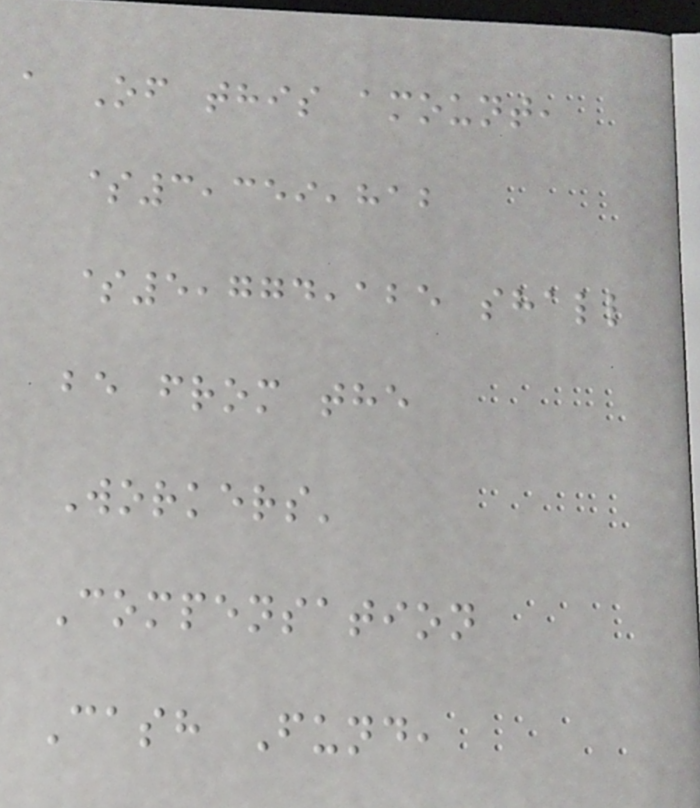a Of this amount,
$3,359,812
$5,774,125 shall
be from the
Workers'
Compensation
Cash Fund,
